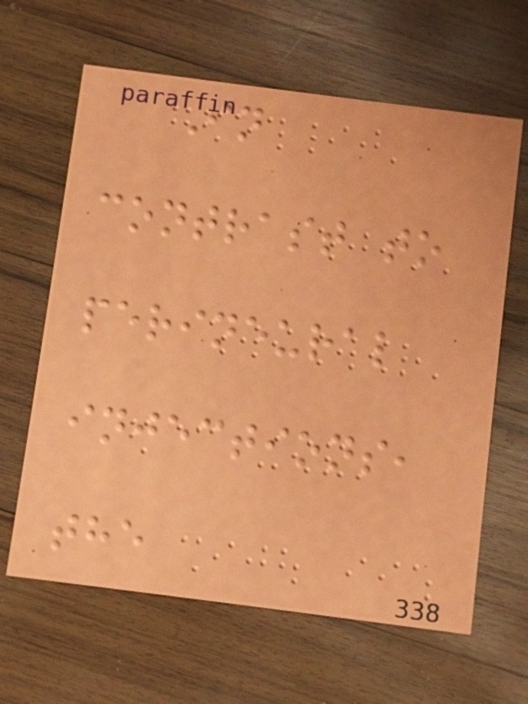In
contrast to
perineural
injections,
the
